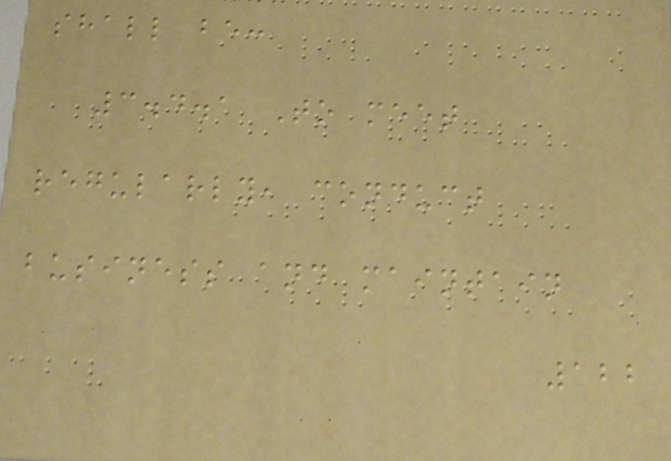shall be:
3.4.1 To meet
regularly, conduct
business and maintain
122
